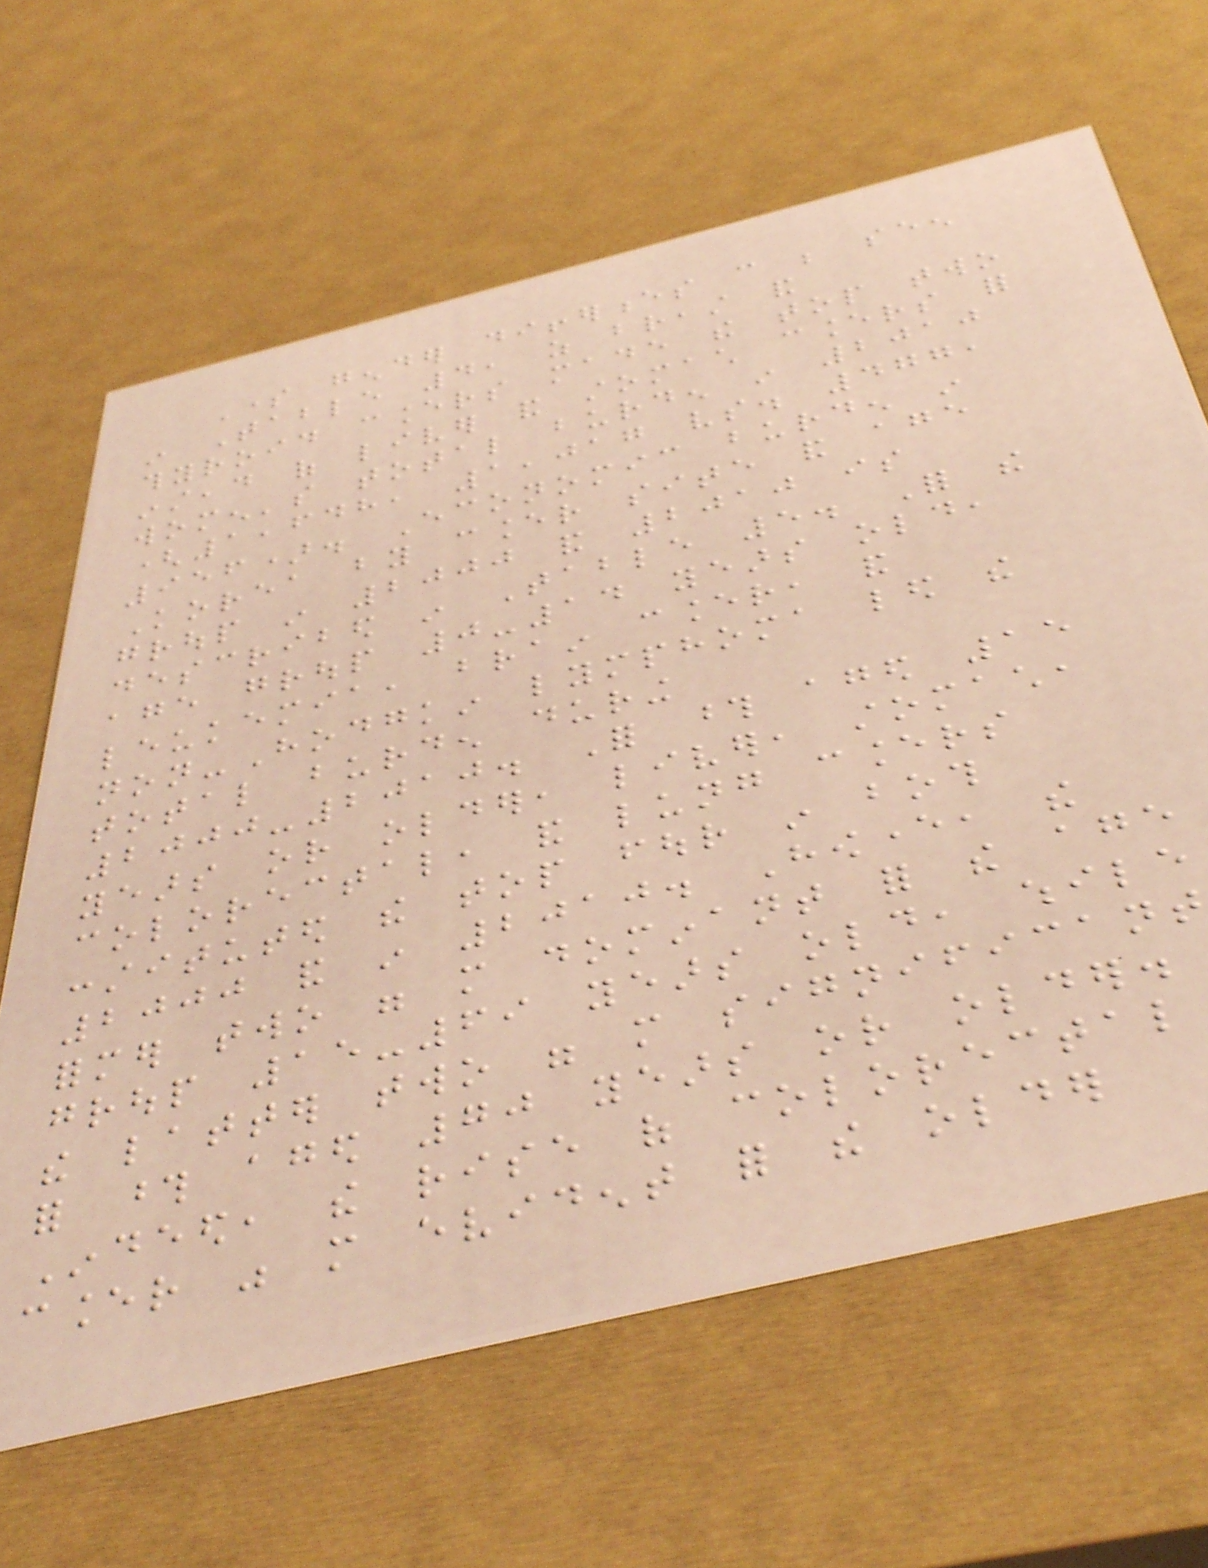Some gender differences can be seen
in Table 4, as breast and
thyroid cancers made the top two
instead of liver and stomach cancers for
women's total burden in 2010
(1,648, 1,017 vs. 477,
956). Economic burden in
Korea by cancer site and age
group in 2000 and 2010 is
described in Table 5. For the
age group 0-14 years old,
leukemia, brain cancer, and
non-Hodgkin lymphoma led the
total burden during
2000-2010. For those aged 15
years or older, liver, stomach,
colorectal, and lung cancers
constituted the top four in both
2000 and in 2010. However, the
former two were more dominant for the age
group 15-69 years old, while
the latter two were more significant
for those aged 70 years or older.
Indeed, the rise of colorectal
cancer was more evident for the older
